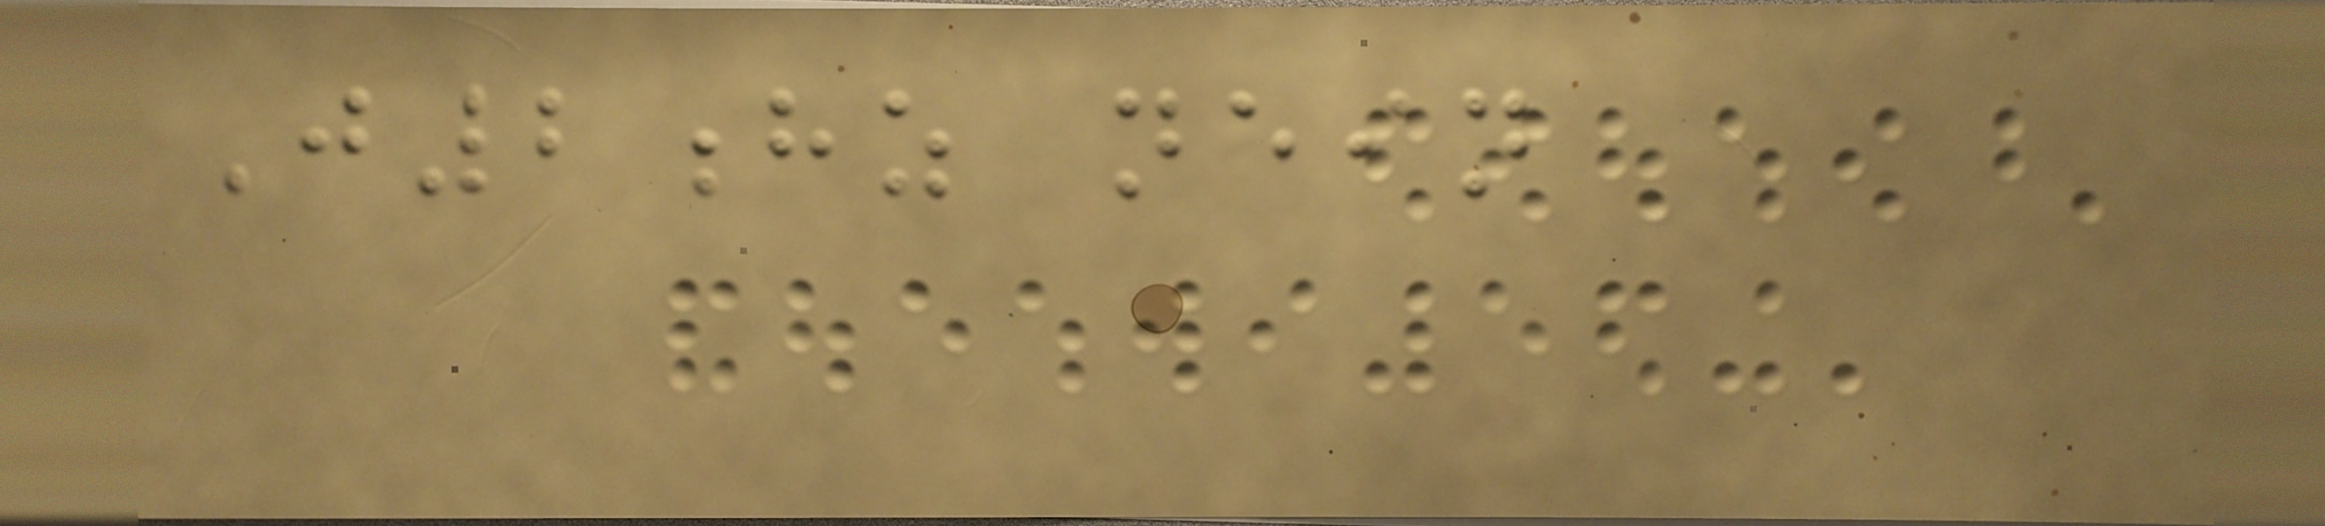J2hz nein
